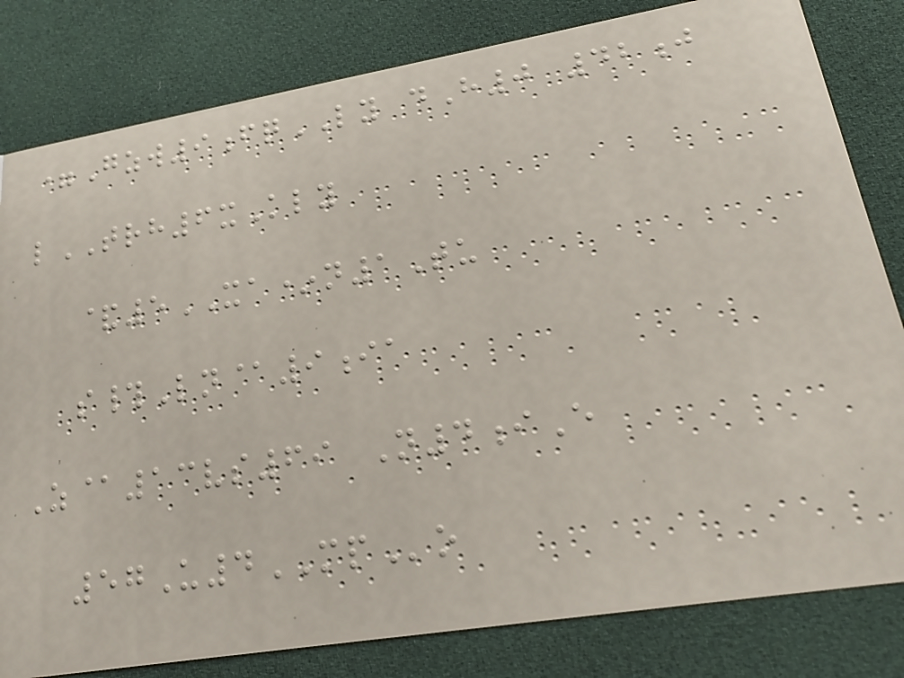=Gzw9fqLY dH0 42j
lTRH6xKly
&5XA*n1Tu
s#Ln@9ia
Z@13vs69 N4iE
57U4MPo
